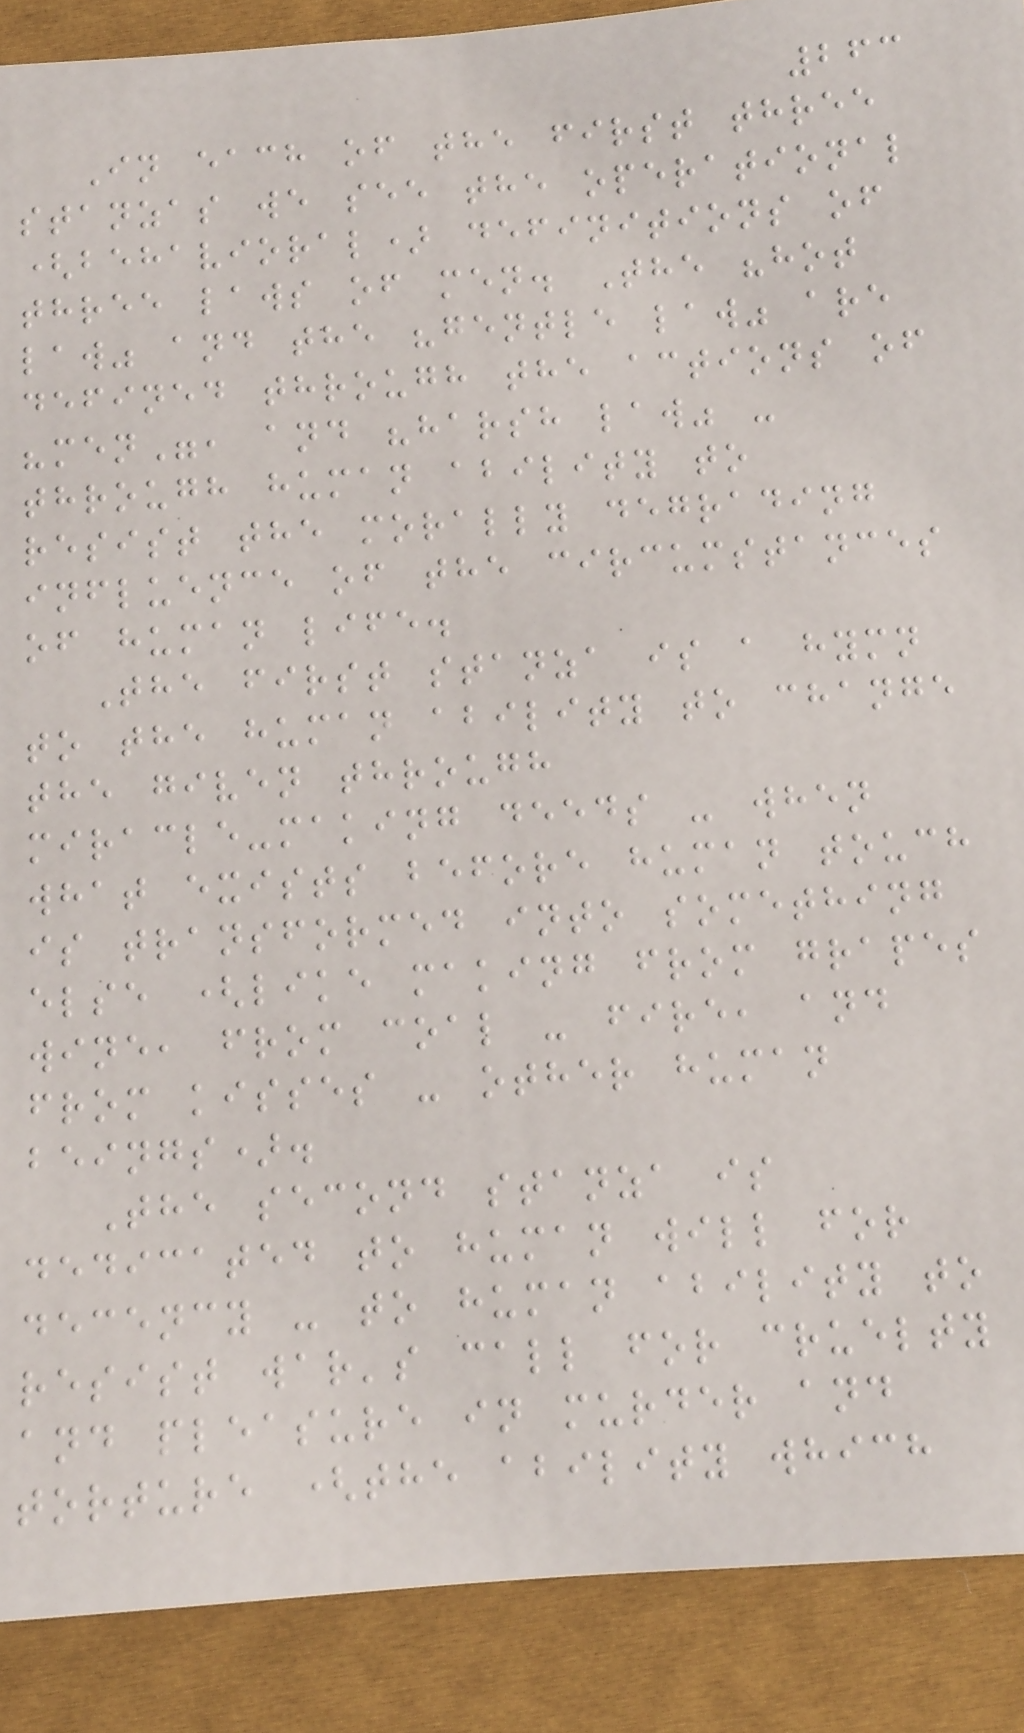263
In each of the first three
stanzas we see the operational
(behavioral) definitions of
three laws of men. The "hot
law" and the "gentle law" are
defined through the actions of
"men", and "harsh law" -
through human ability to
resist the morally degrading
influence of the circumstances
of human life.
The first stanza is a hymn
to the human ability to change
the given through
miracle-making deeds - when
what exists before human touch
is transformed into something
else (like making from grapes
wine, from coal - fire, and
from kisses - other human
beings).
The second stanza is
dedicated to human will for
decency - to human ability to
resist war's call for cruelty
and pleasure in murder and
torture (the ability which
